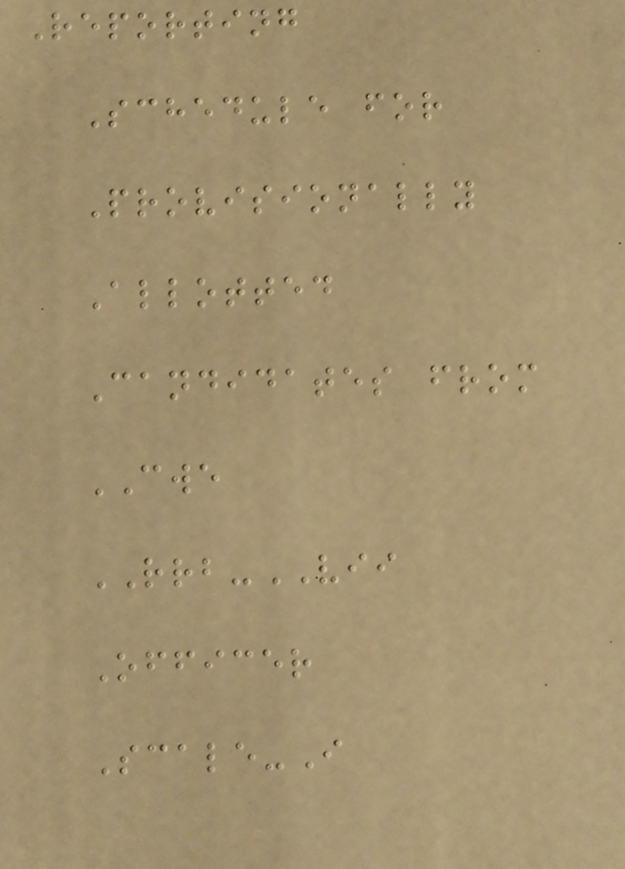Reporting
Schedule for
Provisionally
Allotted
Candidates from
CWE
RRB-VII
Officer
Scale-I
